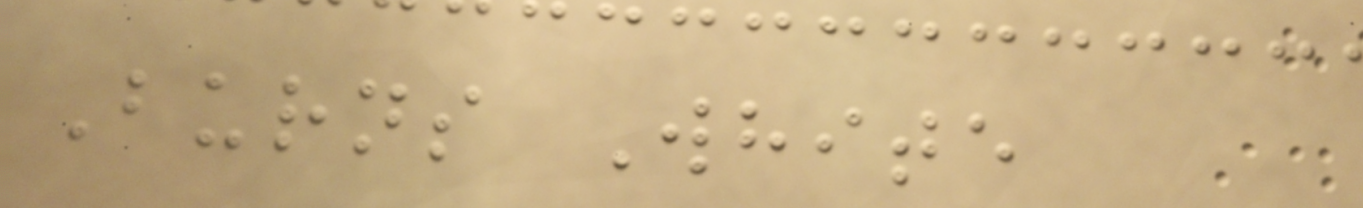Burns White
